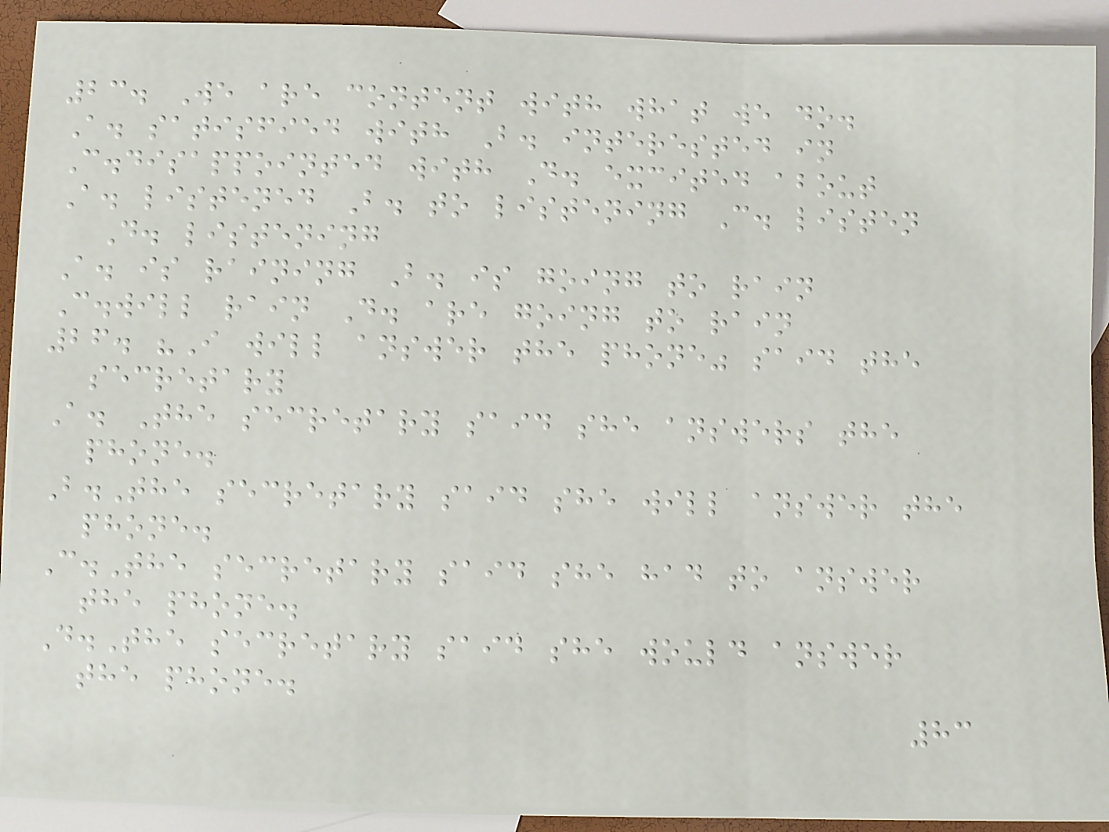23. We are content with what we do.
A. satisfied with B. interested in
C.disappointed with D. excited about
A. listened B. to listening C. listen
D. listening
A. is raining B. is going to rain
C.will rain D. are going to rain
26. "I will answer the phone" said the
secretary
A. The secretary said she answers the
phone.
B.The secretary said she will answer the
phone.
C.The secretary said she had to answer
the phone.
D.The secretary said she would answer
the phone.
83
